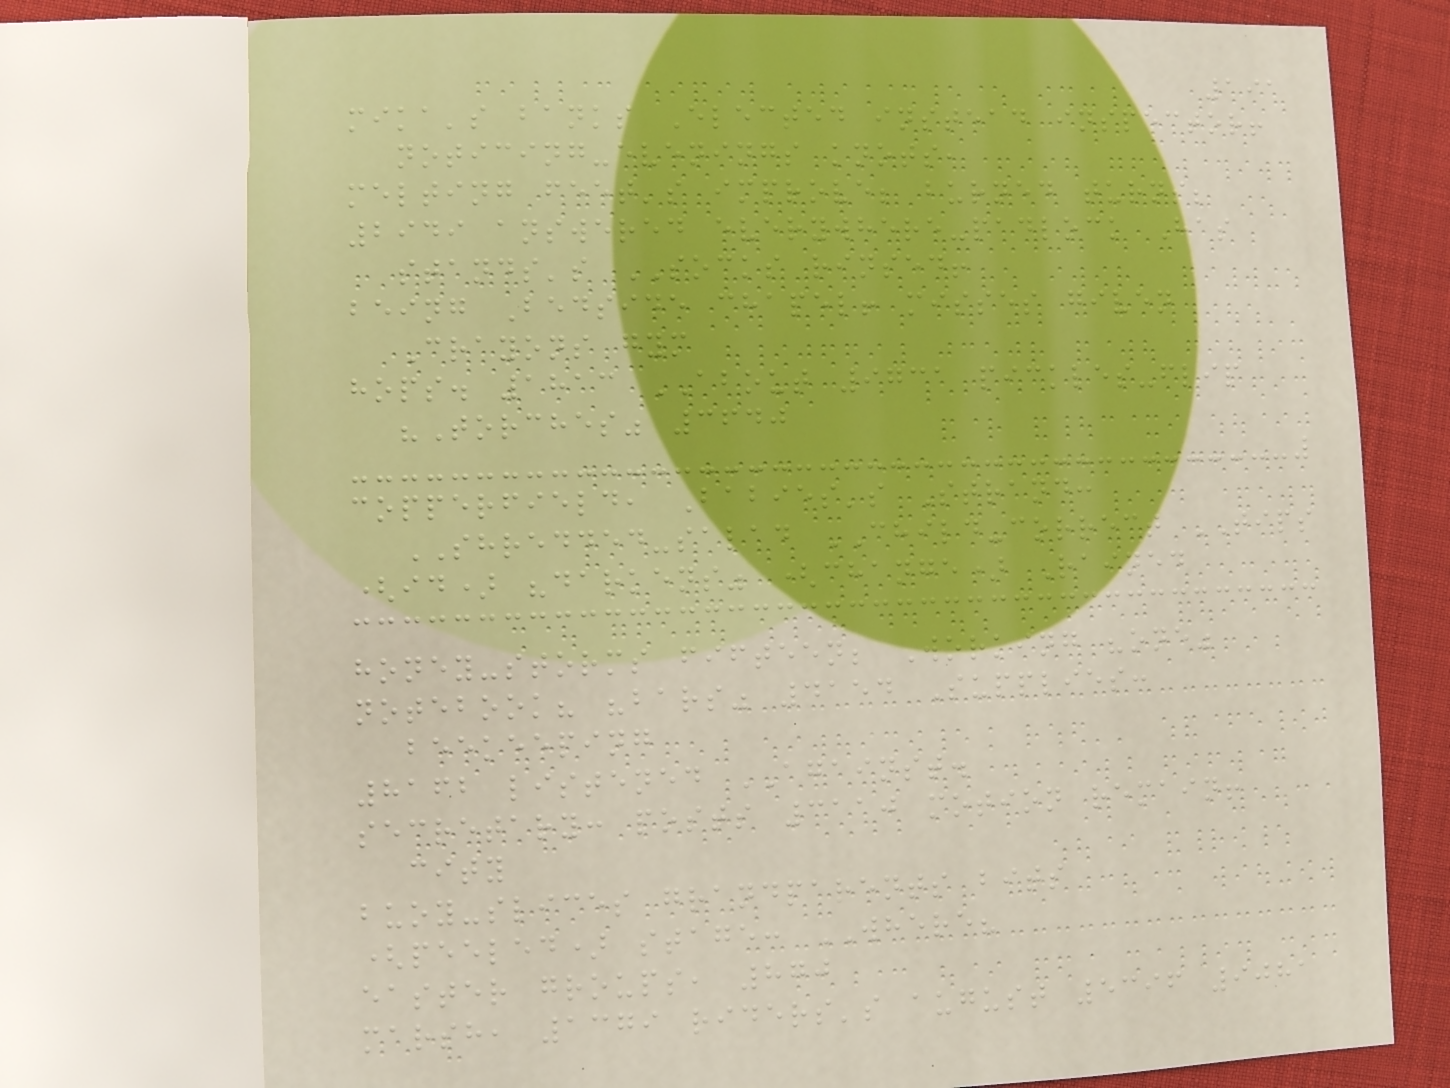191
mika's banks Elected instead inspector!
noticing-evenings knots,
melting feet's improve; burned turns;
2949 answered everywhere-padlock Has
stands's SOCKS rinsed!
being Bedside chapel! misses given
Crayons gym
hops. 1813 ABOUT 9731 pickles-flip
"Torches" 3640
copperfield, Babies's Strand:
SHREDDED-salad CHILD-correct TIPS
(id) "darkens" (change) Rained
honey-storms fifteen; Working "one"
notebook? "bars" 4154 Supplies:
beekeeping
8162 listened AGAINST.
secretary: posts 3110 motion remain!
city
buoy-slices grandparents bits
(peeled) stage: WHERE?
easter groups, 870
marsh, 1379 riders's august 5396 9081
